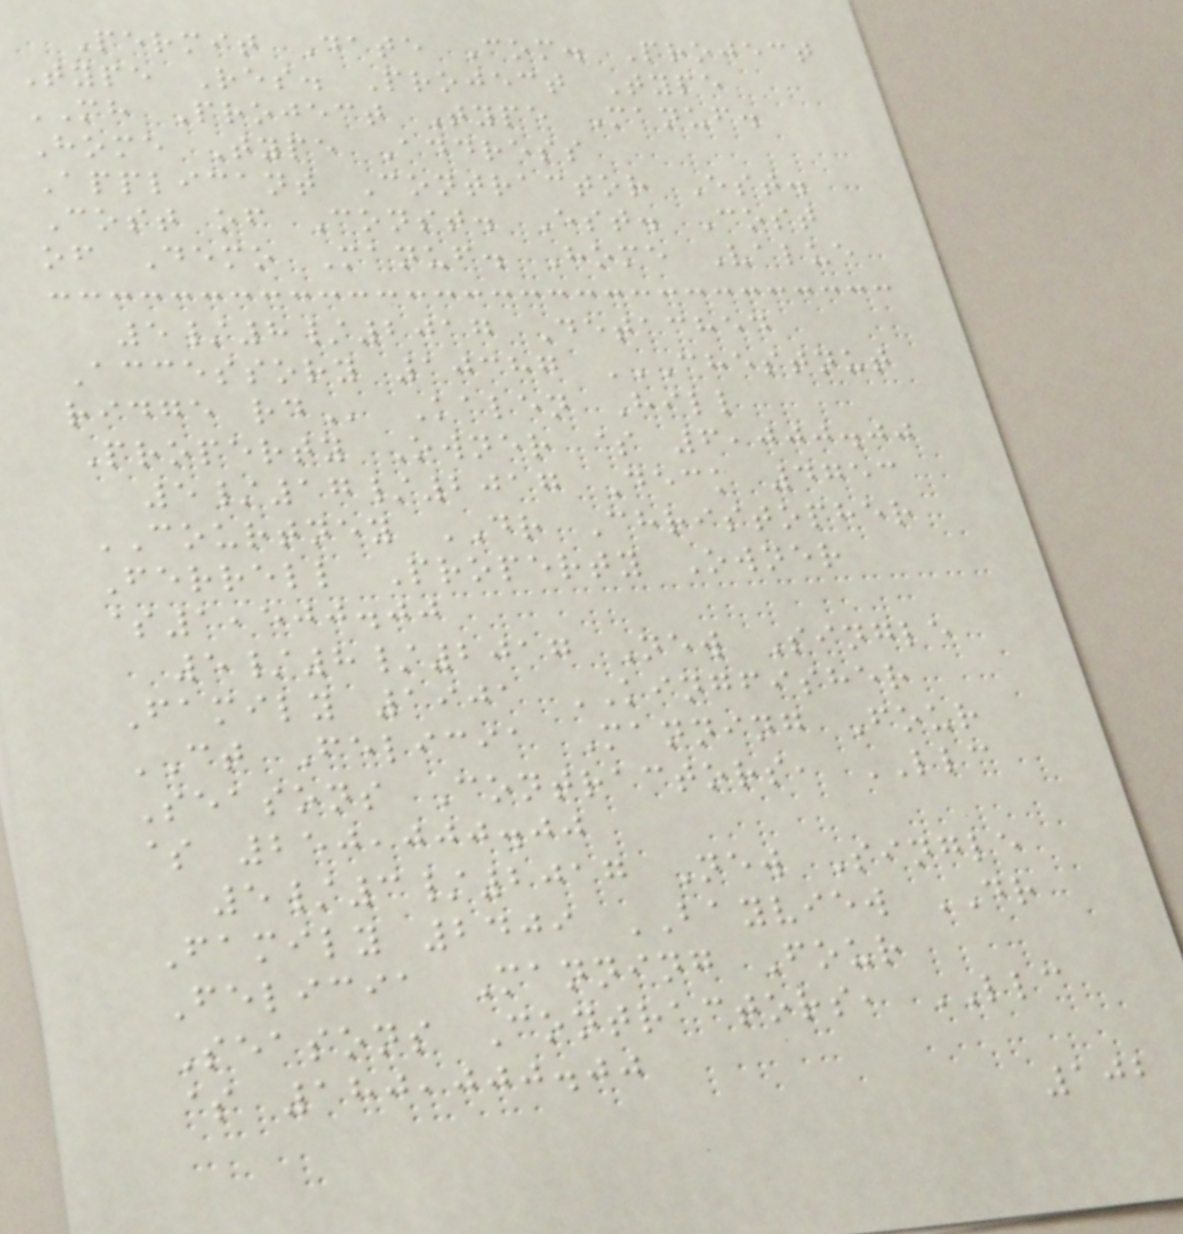Permit Date Com. Project
Type Res. Project Type
MH Project Type Manuf.
Home Type Address
Applicant Contractor Est.
Cost of Const. Est. Cost
of Demo Manuf. Home Value
5/8/2017 Detached
Accessory 10387 CHESTNUT
RIDGE RD Kalen Hill
Property Owner $ 6,000.00
5/17/2017 Deck 4753
COURTNEY DR Christopher
Ferrell Property Owner
$1,500.00
5/8/2017 New Single
Family 1901 KINGFISHER
CT Felicia Manning Four
Seasons Contractors, LLC
$ 250,000.00
5/3/2017 New Single
Family 2409 BAYVIEW DR
Felicia Manning Four
Seasons Contractors, LLC
$ 180,000.00
102
